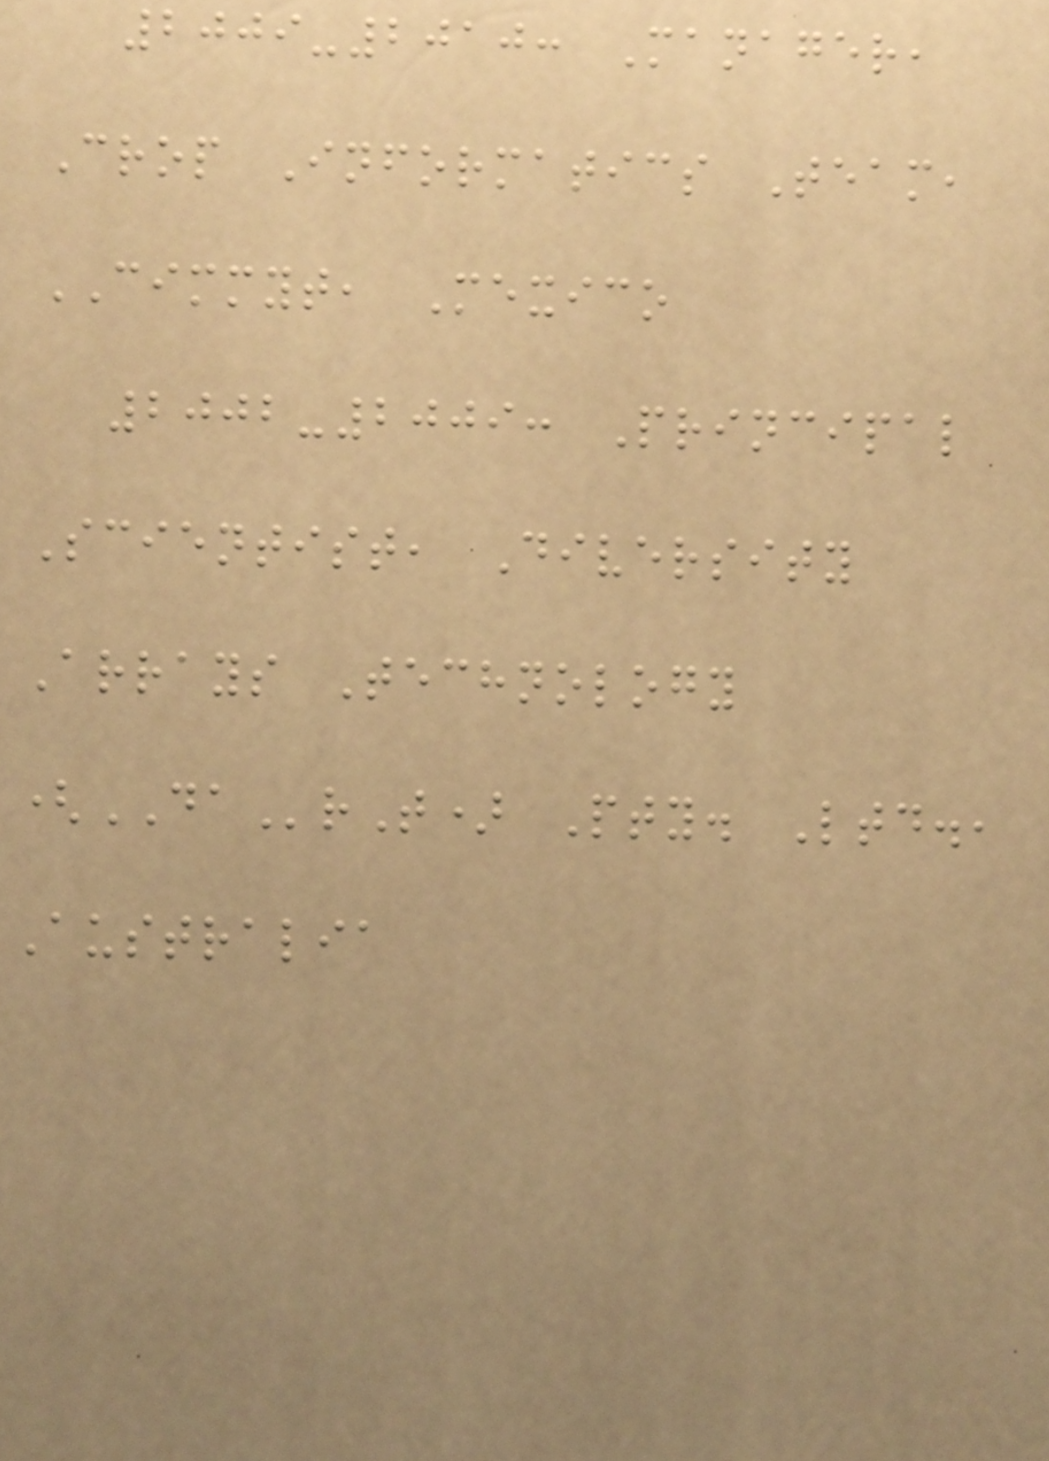2009-2010: Manager,
Crop Informatics Team,
CIMMYT, Mexico
2002-2009: Principal
Scientist, Diversity
Arrays Technology
(DArT) Pty. Ltd.,
Australia
